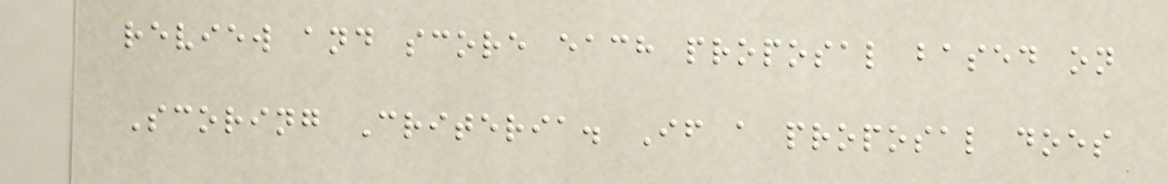review and score each proposal based on
Scoring Criteria. If a proposal does
